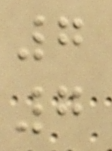7
7
